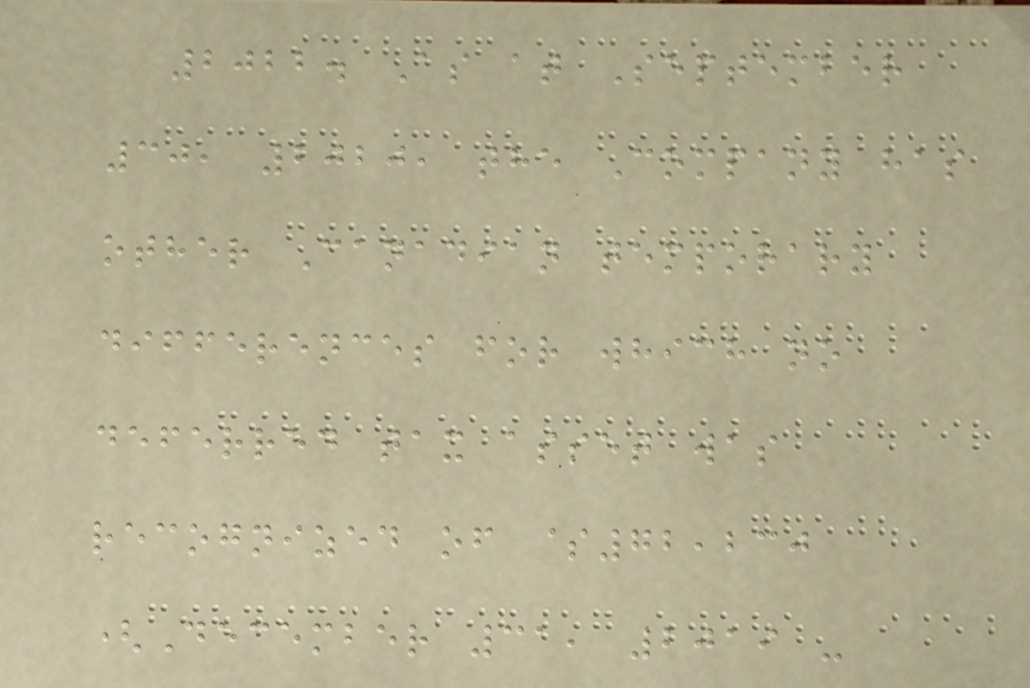2022. As at September
30, 2020, the Company has
other Canadian temporary
differences for which no
deferred tax asset was
recognized of $72,230
(December 31, 2019 -
